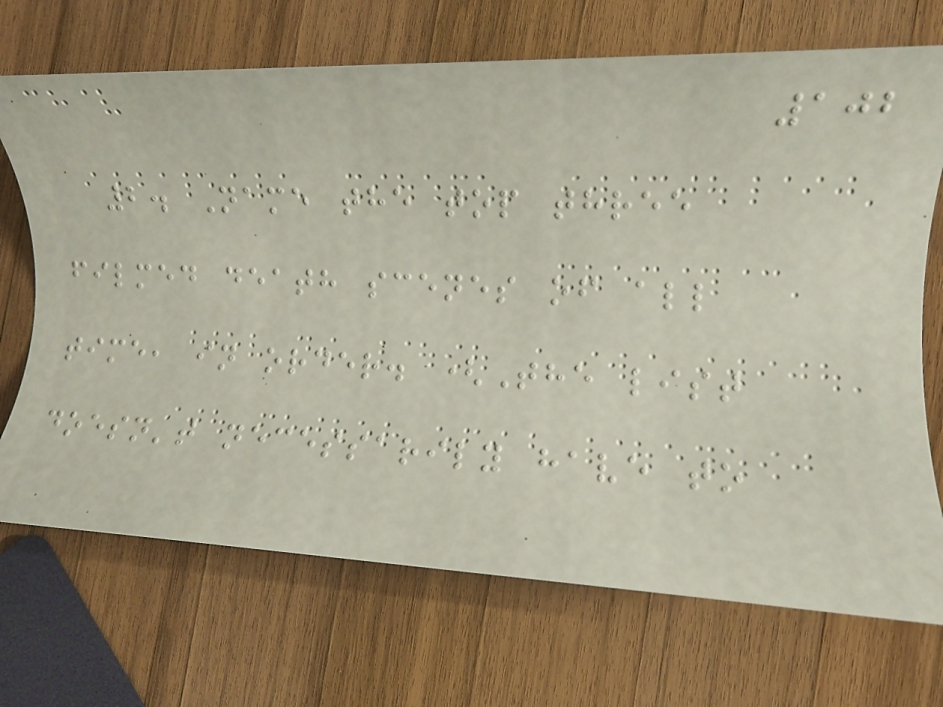102
2. Name the top three
filmed death scenes of all
time, in order. (The list
doesn't necessarily have to
